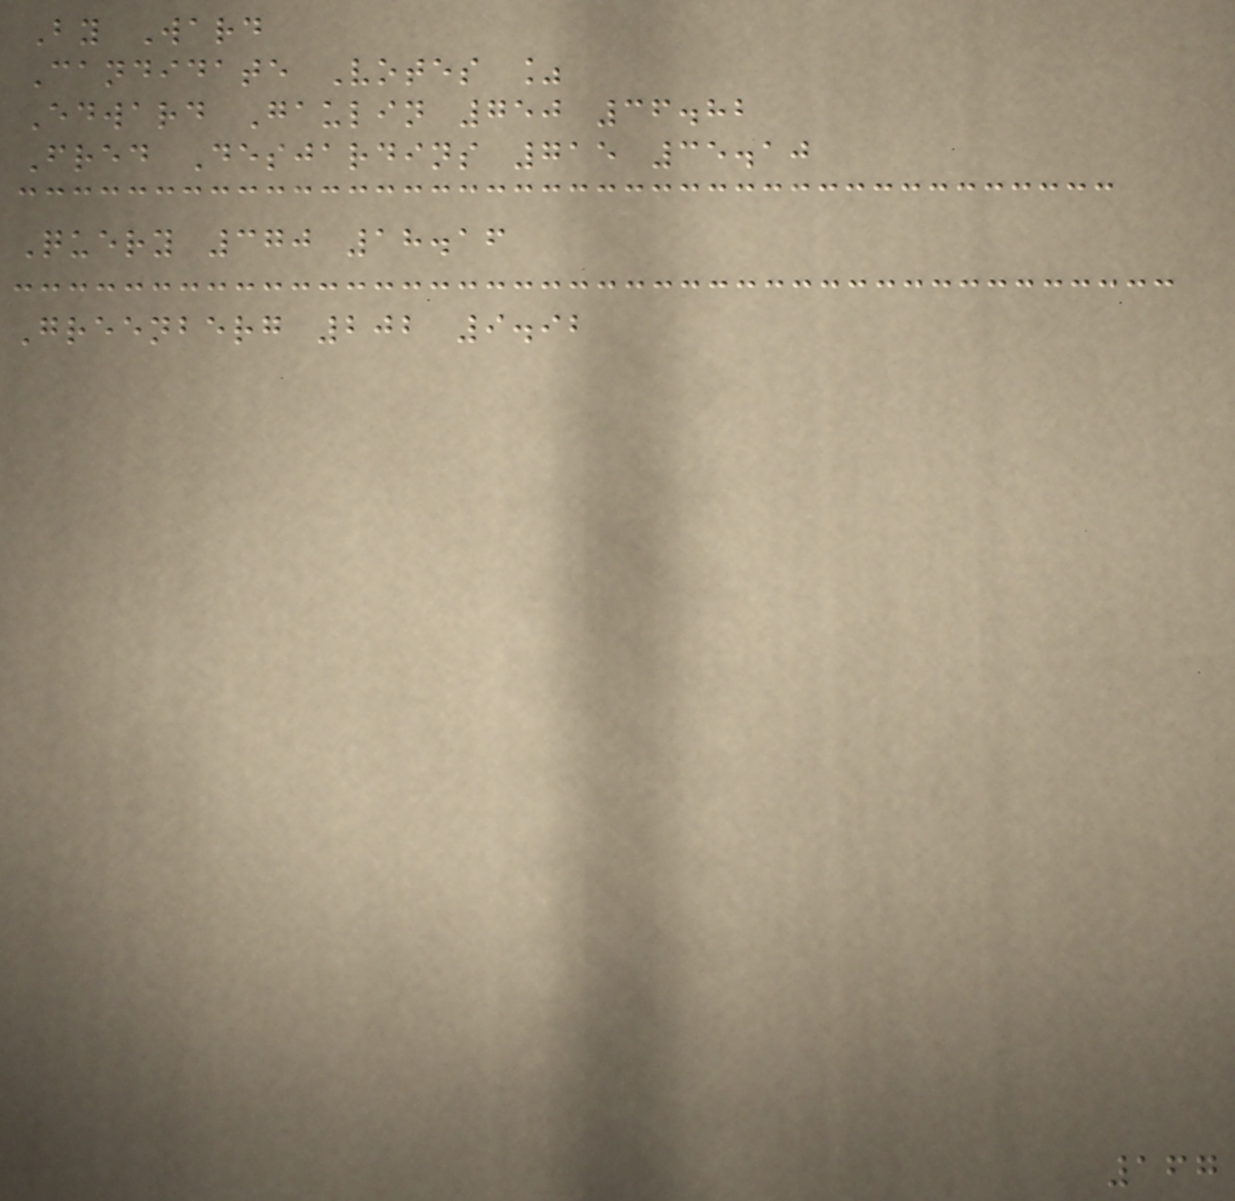By Ward
Candidate Votes %
Edward Gaulin 750 36.82
Fred Desjardins 715 35.10
Query 370 18.16
Greenberg 202 9.92
167
